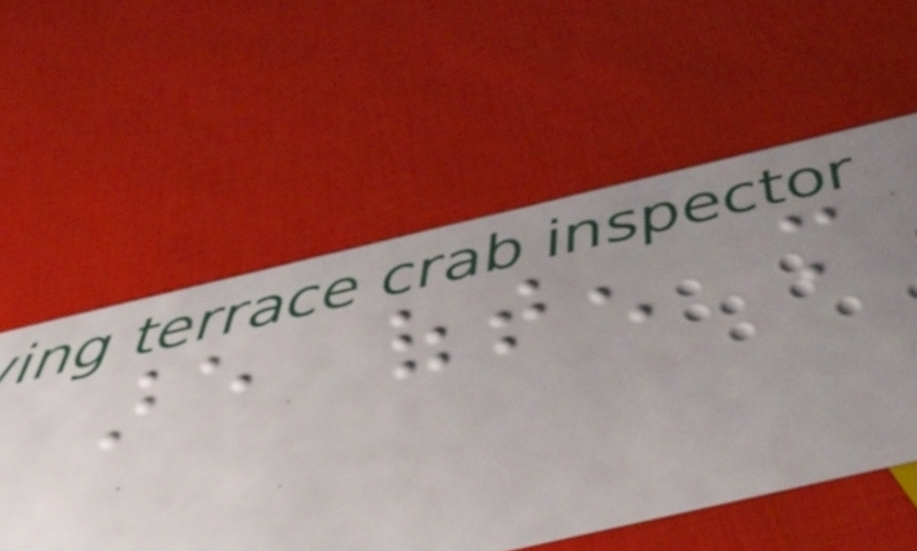are often more
